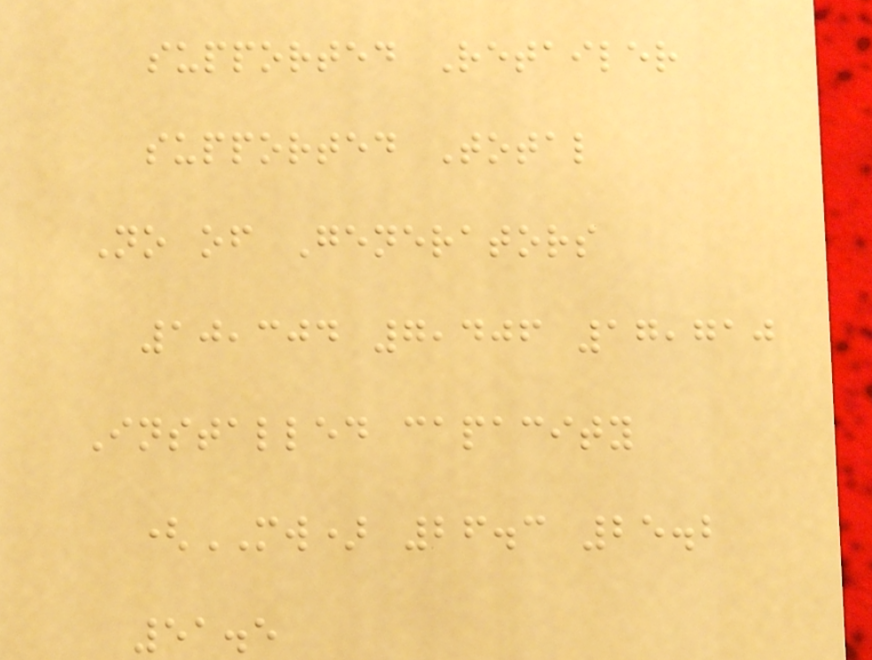supported Retailer
supported Total
No of Generators
10,304 7,406 17,710
Installed capacity
(MW) 26.3 25.2
51.5
